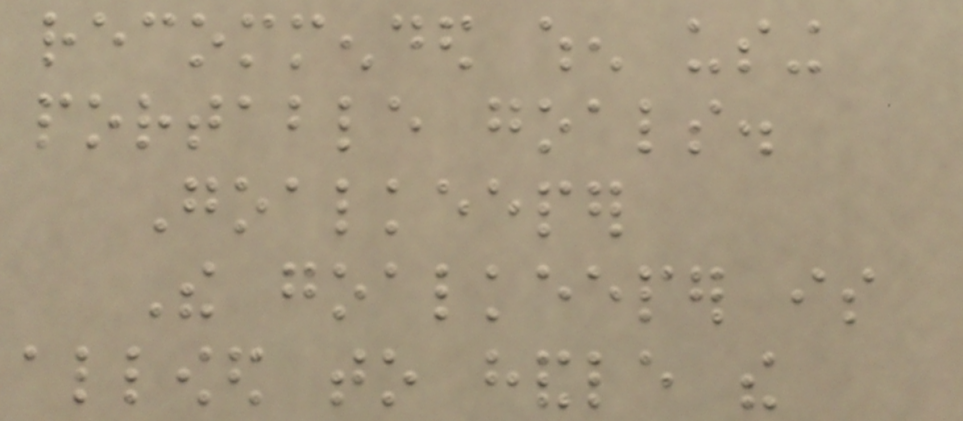recommended when using
portable goals.
Goalkeeper
The goalkeeper is
allowed to handle the
